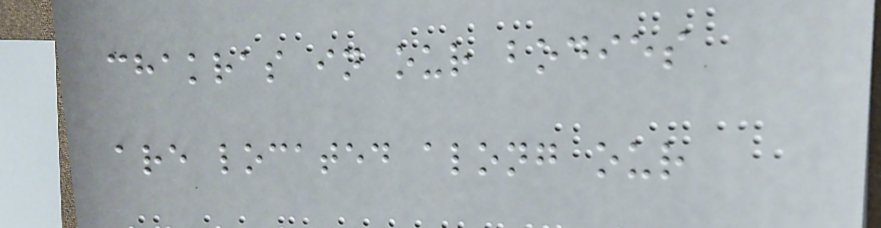chakras in our bodies
are located along our
